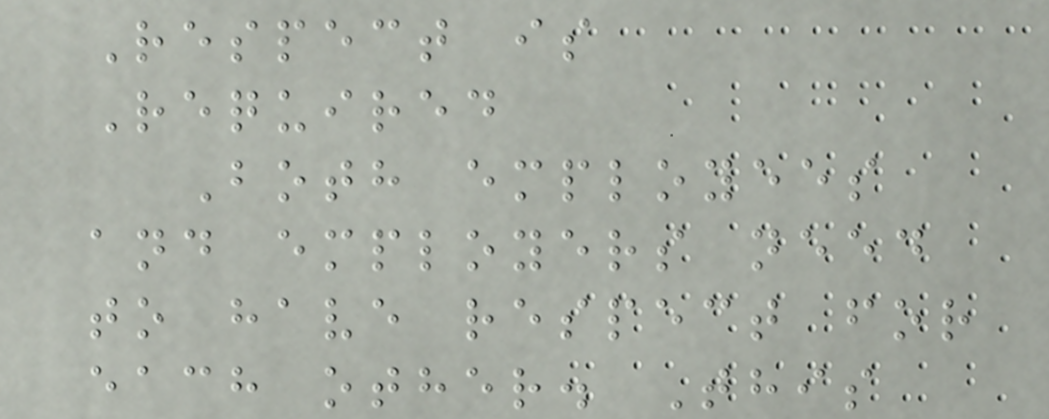Respect is
Required
Both employees
and employers need
to have respect for
each other. This
